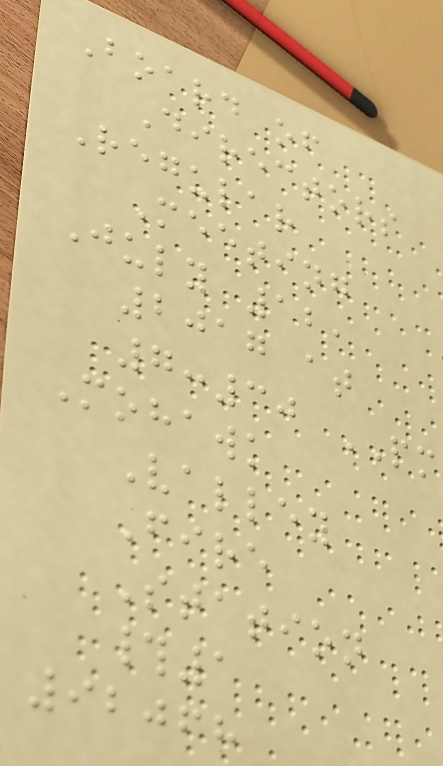Board of
Directors
Regular
Meeting
July 12,
2017 at
7:30 PM
Mohawk
Valley
Fire
Station
#1
92068
